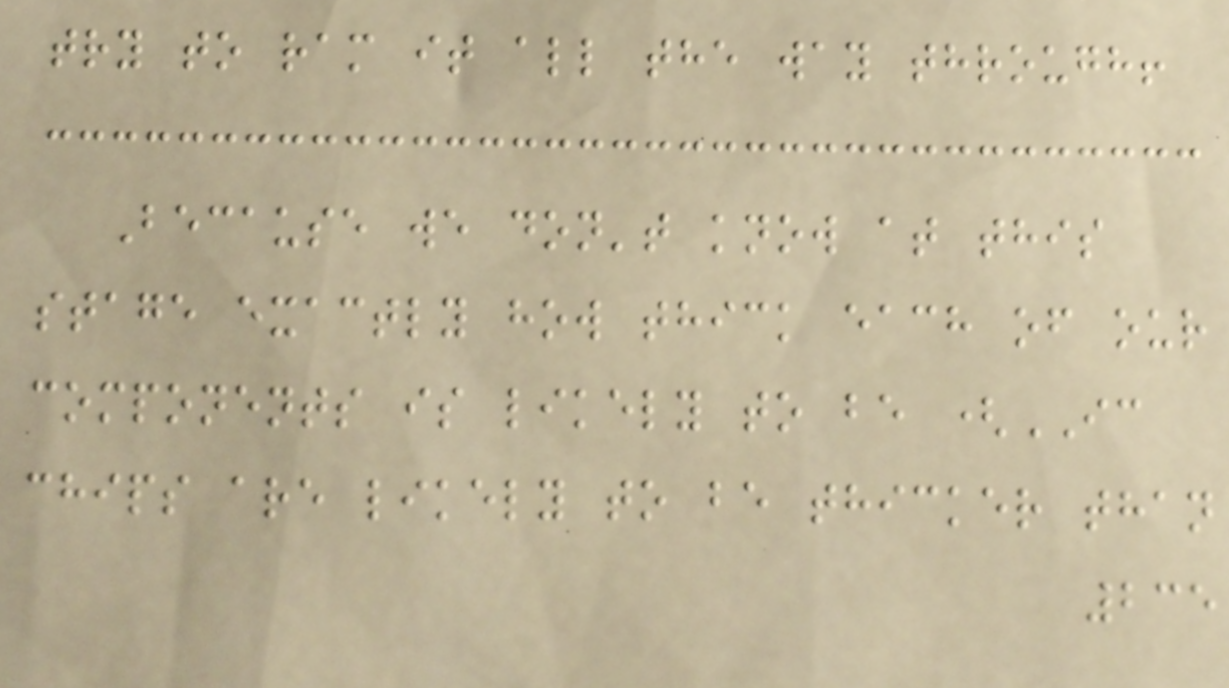try to ram it all the way through!
Because we don't know at this
stage exactly how thick each of our
components is likely to be (IC
chips are likely to be thicker than
235
